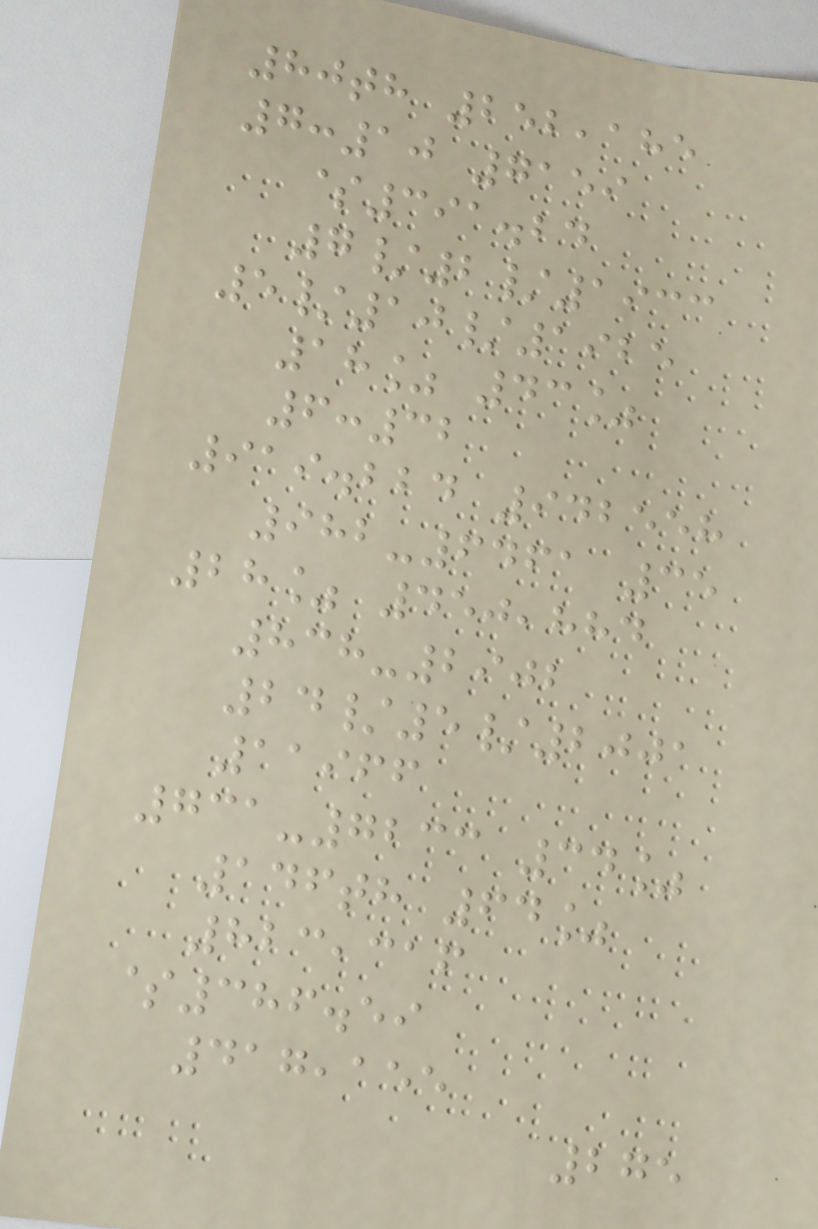80th 252,185
7:10 7159
$391.24
7/2/1933
5/10/1925
18% 43%
6:32
919.224 942558
982-6461 35
28% 450,884
838-2902
24/5/2001
11966
731-7233 34%
146th 64%
823,316
$386.59
417,155
275
